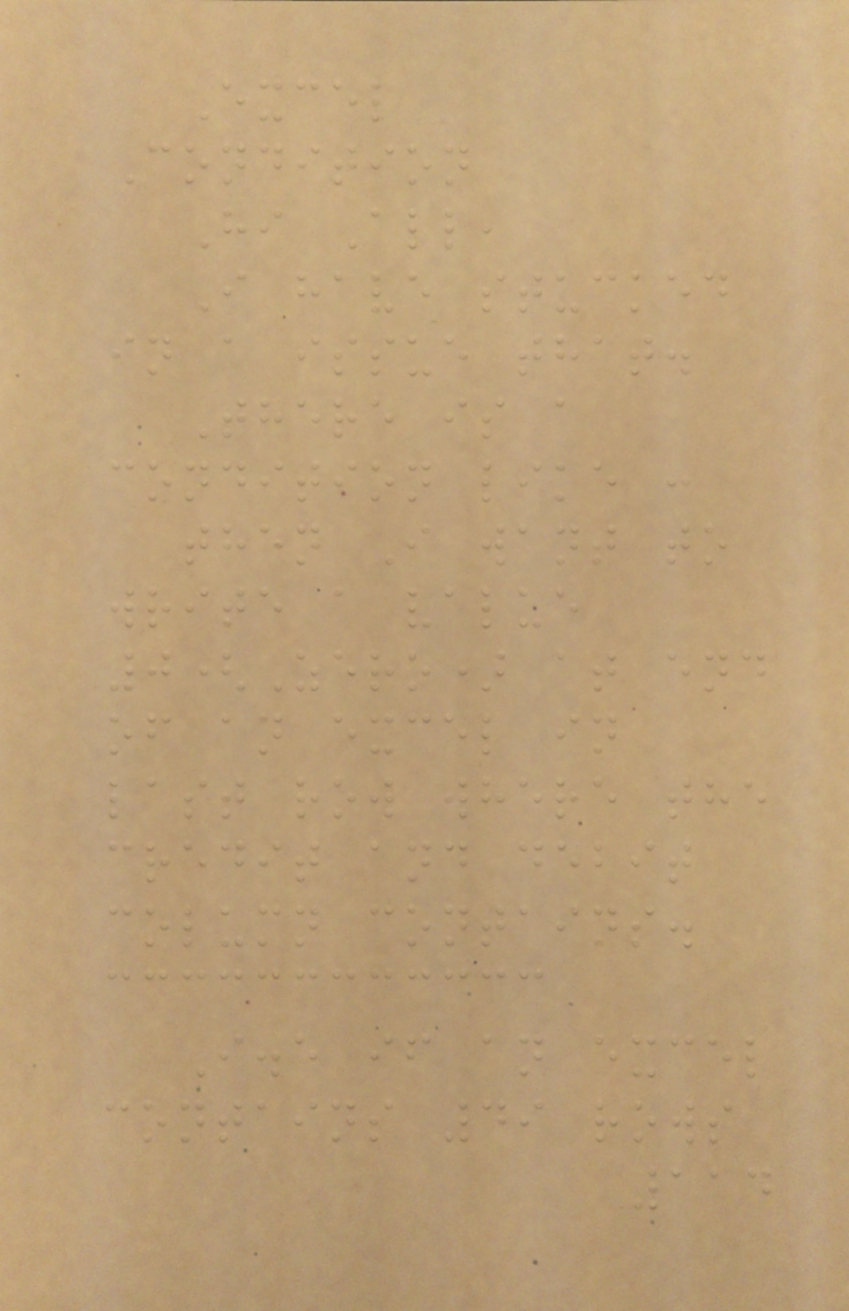Excel
Condition
Hi All,
I have stucked
in a issue that.
There is a
condition like :
then I want to
write a value
0(Zero) at end
of an excel in
last row where the
credit and debit
column contains.
I.e if an excel
contains 49 rows
114
